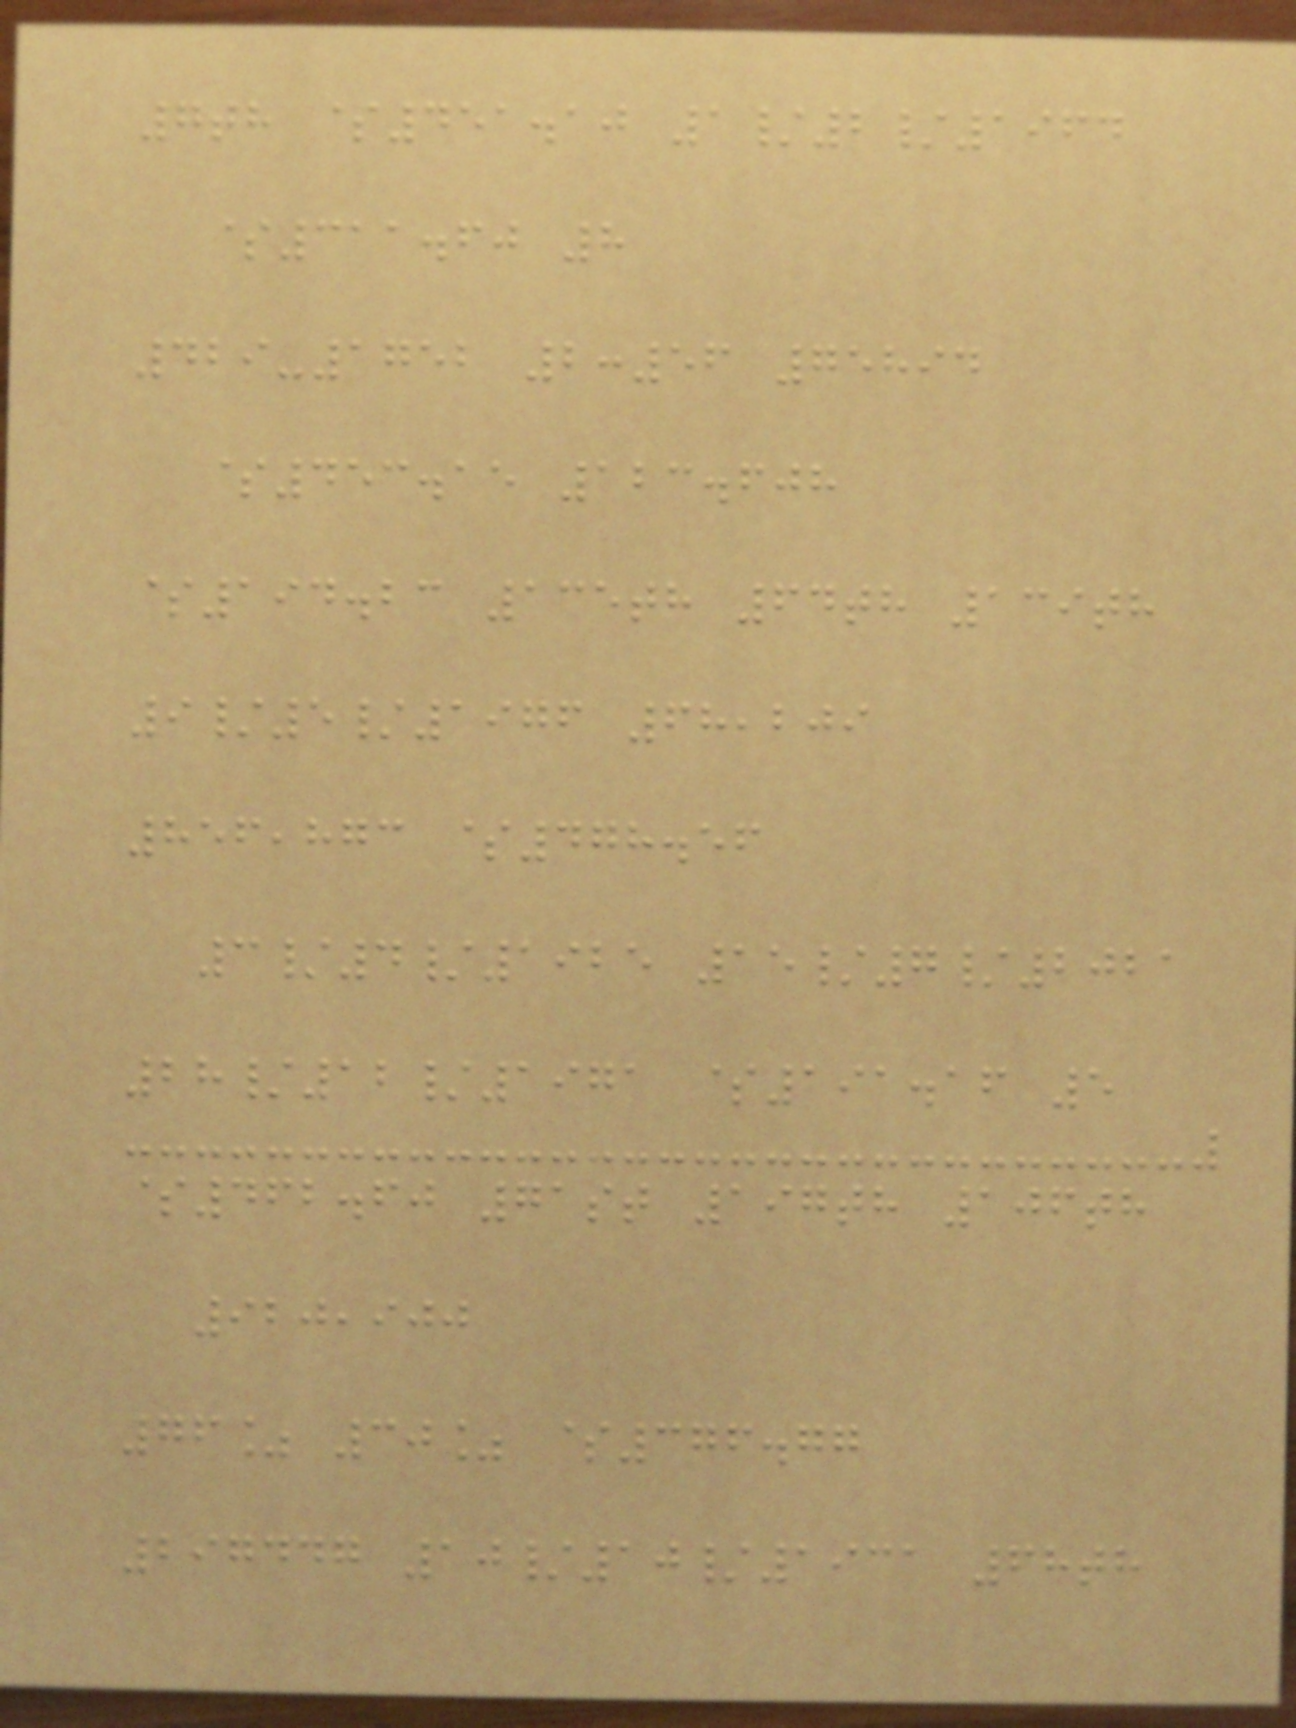7th $451.10 1/2/1964
$311.60 8
429-1752 2:56 75894
$453.15 123.608
$194.23 135th 64th 139th
9/5/1976 68,209
856,873 $478.56
3/4/1925 15/7/2021
28/12/1971 $191.16 5
$462.60 71st 197th 106th
920,900
76% 30% $376.77
297447 10/10/1931 68th
